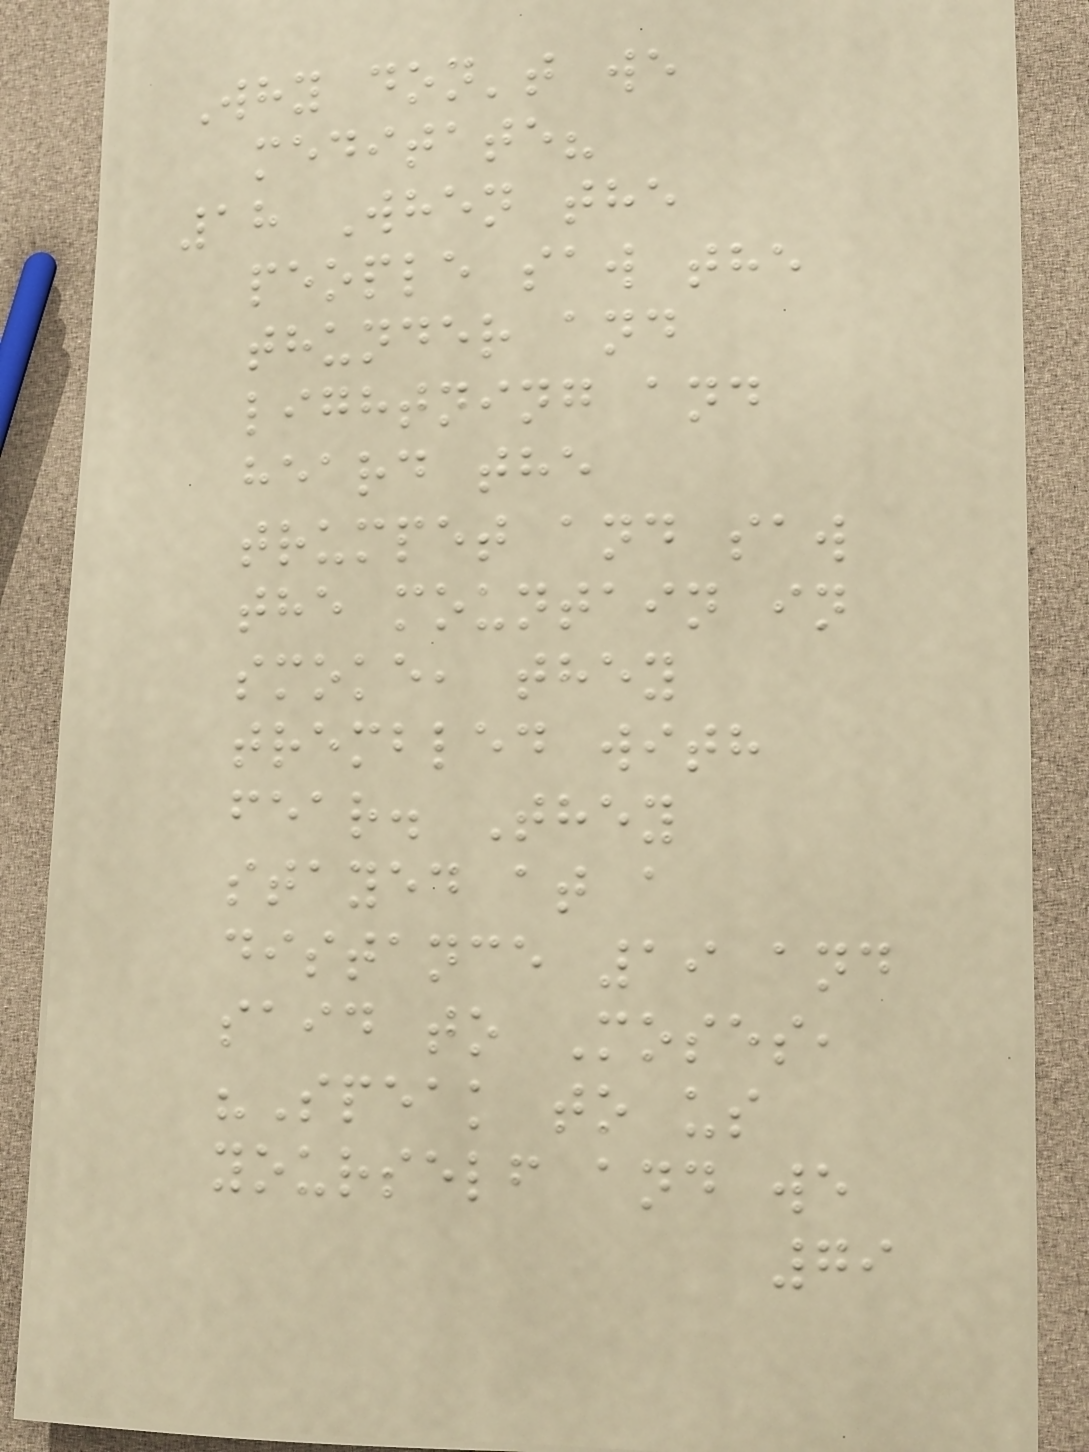Why don't we
meditate?
18 When the
people saw the
thunder and
lightning and
heard the
trumpet and saw
the mountain in
smoke, they
trembled with
fear. They
stayed at a
distance 19 and
said to Moses,
"Speak to us
yourself and we
79
